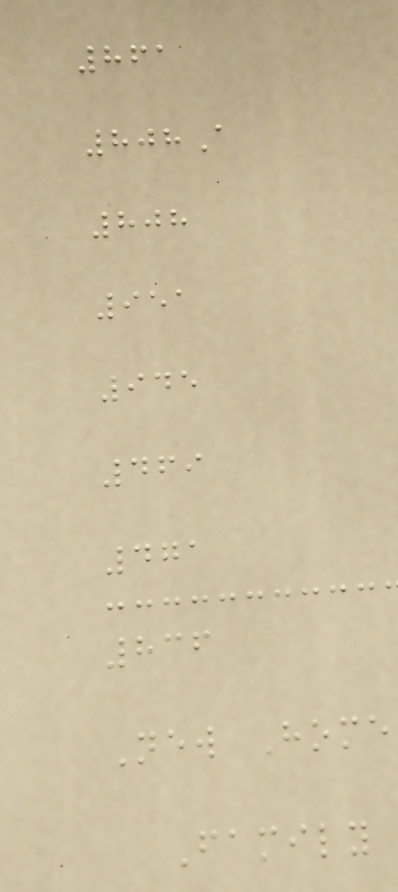861
808A
808
951
945
469
471
836
New Home
Family
